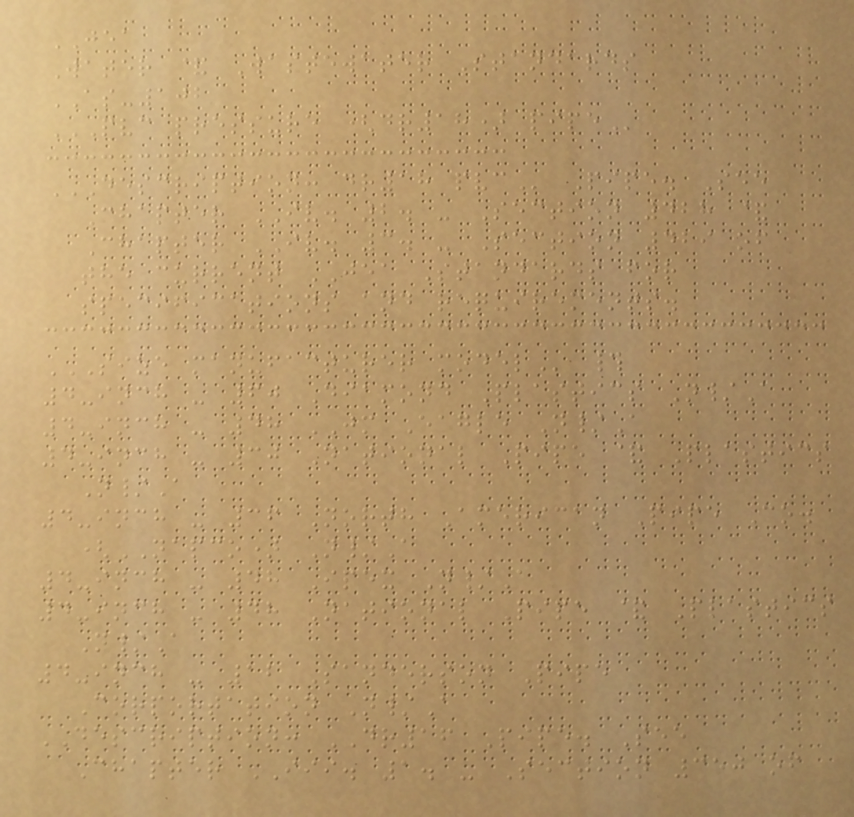JEA
Water & Wastewater Standards
AS-102
PVC PRESSURE (DR18) PIPE
DESCRIPTION: DR18 PVC Pipe. See
Chapter IV. 2. - Section 428 &
Chapter IV. 3. - Section 429 of
the current JEA Standards for
specifications and requirements.
SIZE MANUFACTURER MODEL #
4-inch - 60 Diamond Plastics N/A
4-inch - 48 JM Eagle N/A
4-inch - 30 National Pipe & Plastics
N/A
4-inch - 36 North American Pipe Co.
(NAPCO) N/A
4-inch - 48 Ipex N/A
4-inch - 48 National Pipe & Plastics
N/A
4-inch - 12 Sanderson Pipe
Corportation N/A
DESCRIPTION: DR16 Pipe. See
Chapter III. 1. - Section 350 of
